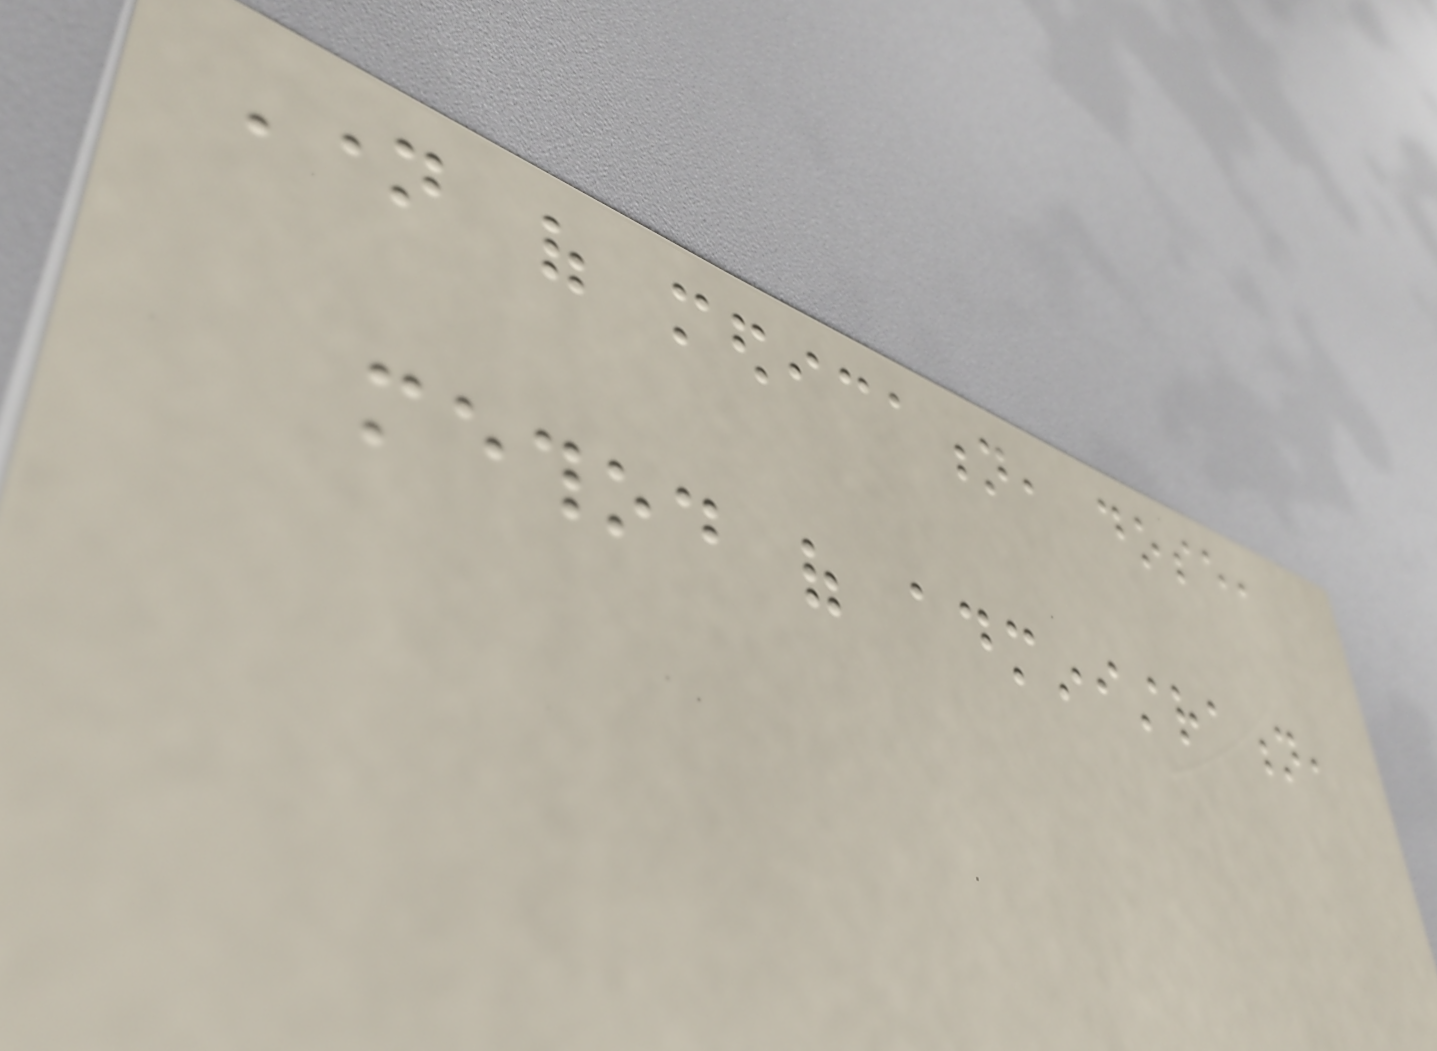Name of medication, dose,
method of administration,
